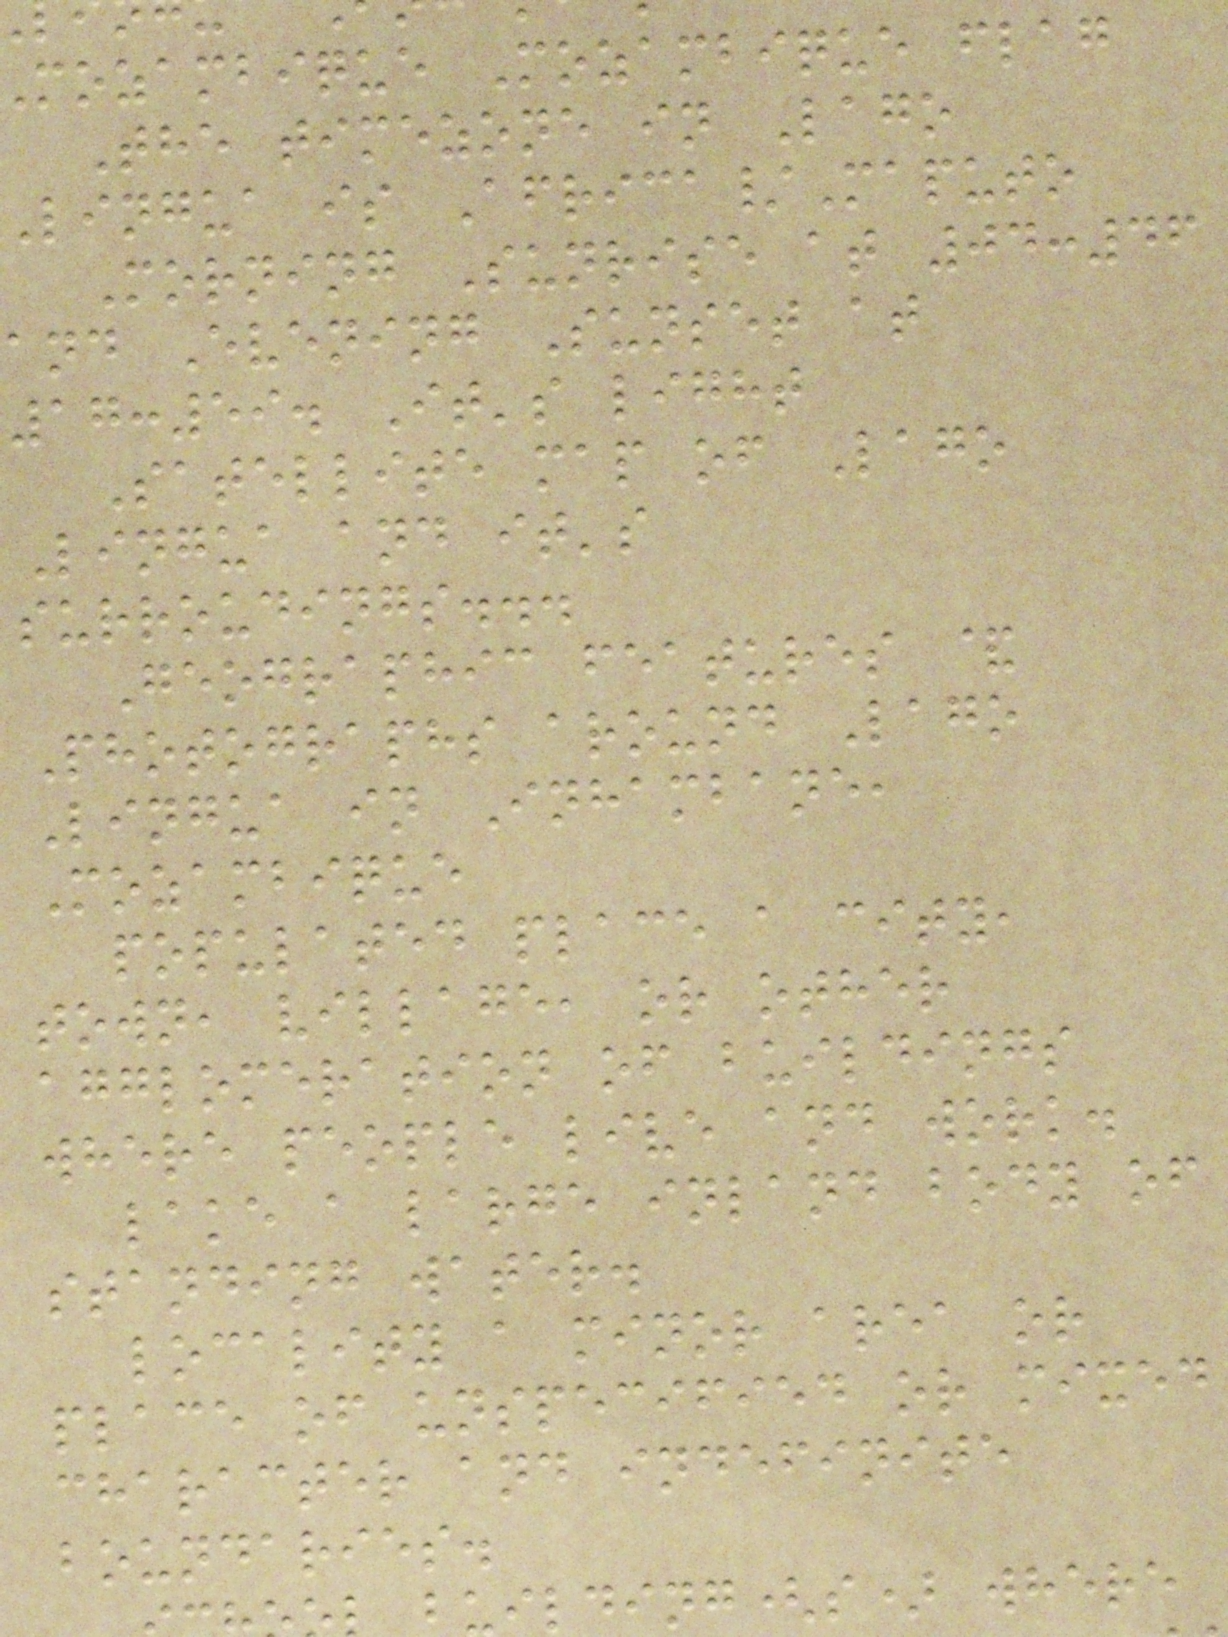mozambique Mozambique flag
The timezone in Lago
lingua is Africa/Maputo
Morning Sunrise at 04:46
and Evening Sunset at
17:59. It's light
Satellite map of Lago
Lingua and it's
surroudings...
Geographic features &
Photographs around Lago
Lingua in Inhambane,
Mozambique
populated place a city,
town, village, or other
agglomeration of buildings
where people live and work.
lake a large inland body of
standing water.
locality a minor area or
place of unspecified or mixed
character and indefinite
boundaries.
ilding(s) where
